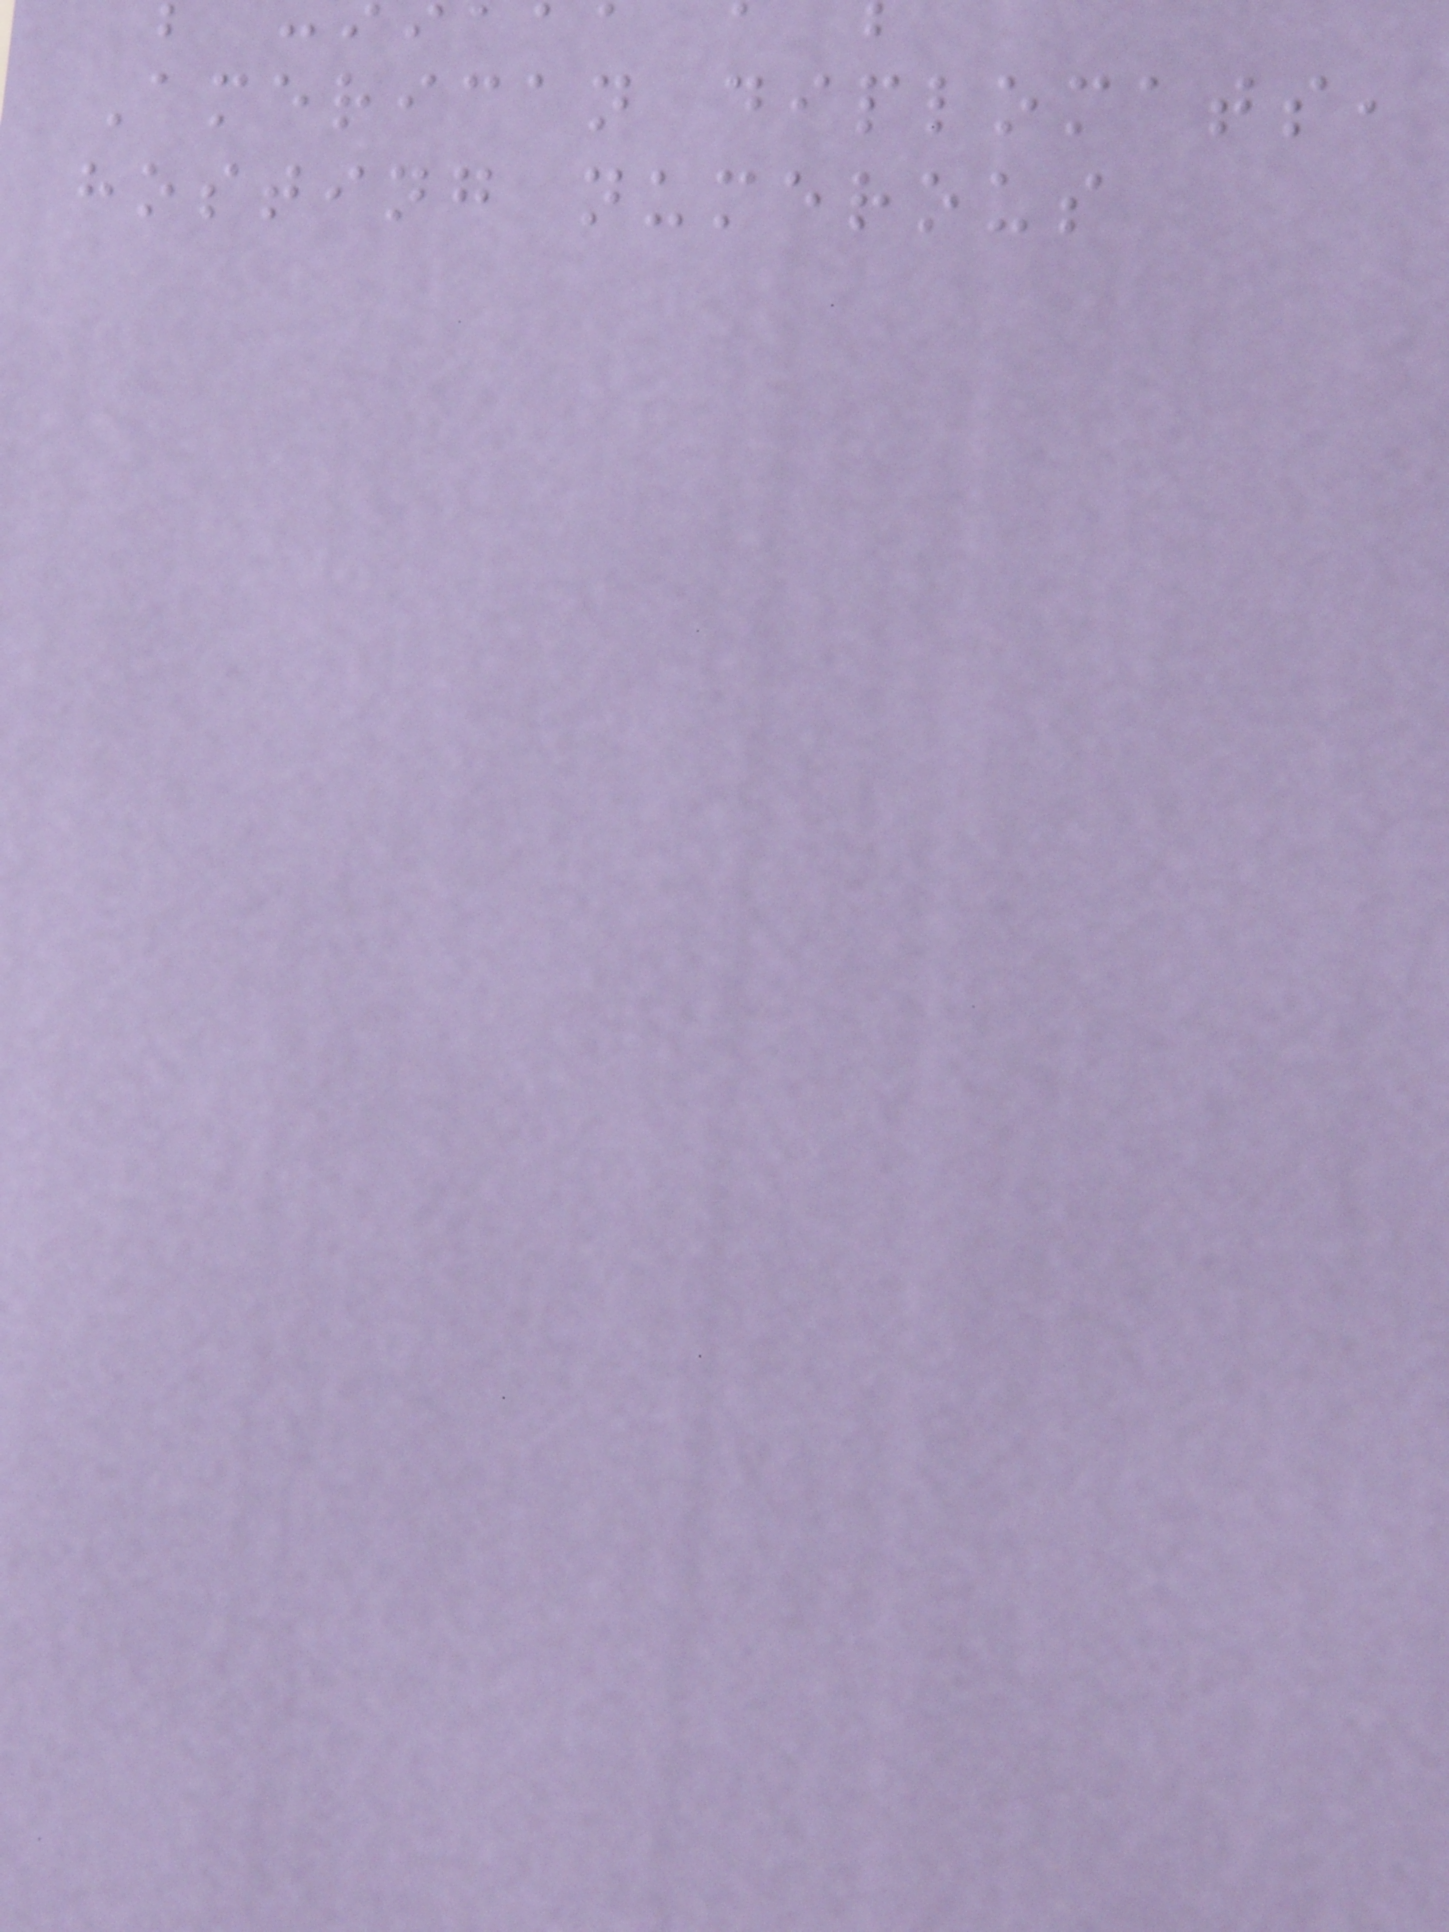American diplomats,
hosting numerous
